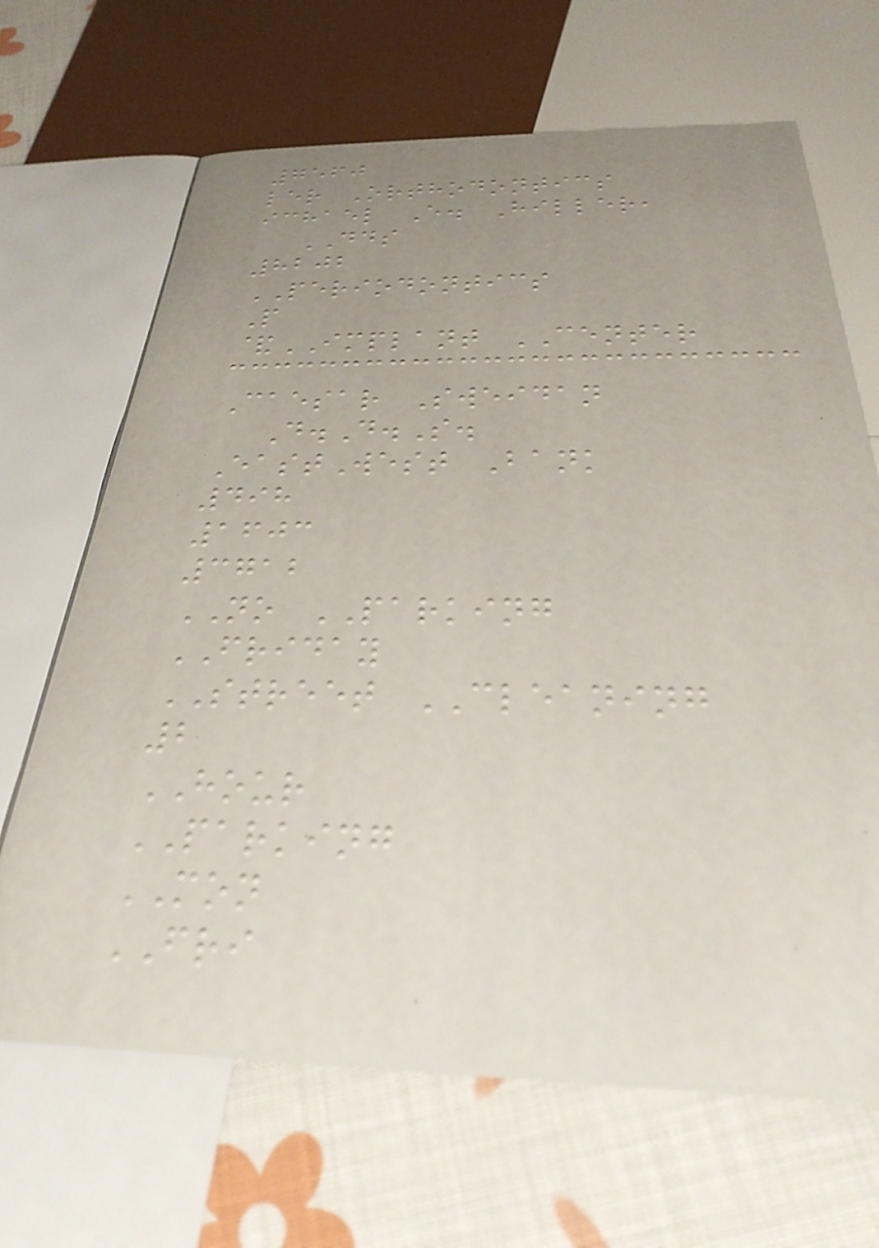7560
ler Orthodontics
ichael E. Hiller,
DDS
8202
PERIODONTICS
P
&IMPLANT CENTER
Caesar Sweidan
D.D.S.
EastWest Bank
498
1603
3712
NO PARKING
FRIDAY
STREET CLEANING
2
HOUR
PARKING
MON
FRI
